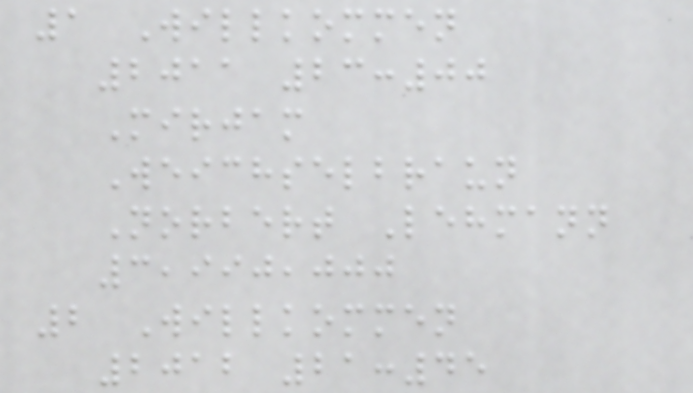1 Willkommen
2011 23:00
Mirjam
Weichselbraun
Norbert Lehmann
3,990,000
2 Willkommen
2012 21:45
